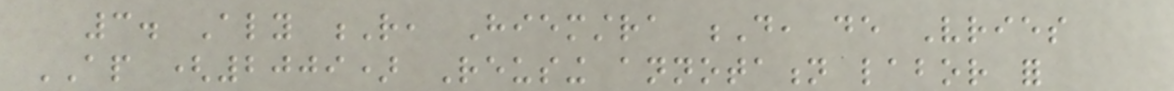3. Aly R, Hiemstra D, de Vries
AP (2009) Reusing annotation labor for
